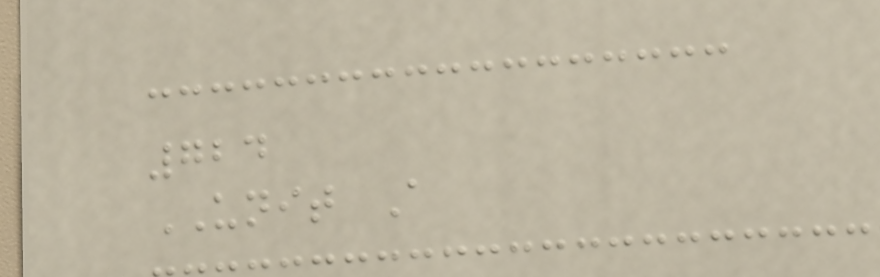724
UNIT A
